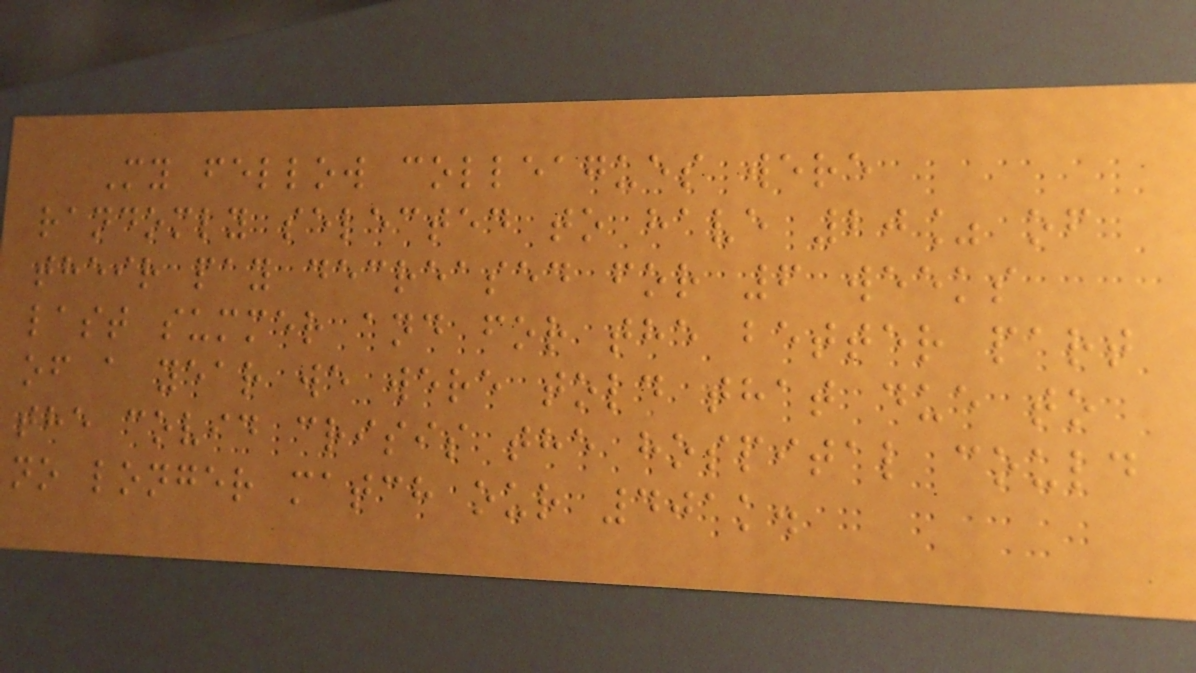My fellow colleagues were
randomly selected to have 20% of
their pay decreased for 6 weeks
last summer and for the better part
of a year we were told that due to
the covid crisis the hospital could
no longer match our 401k.
